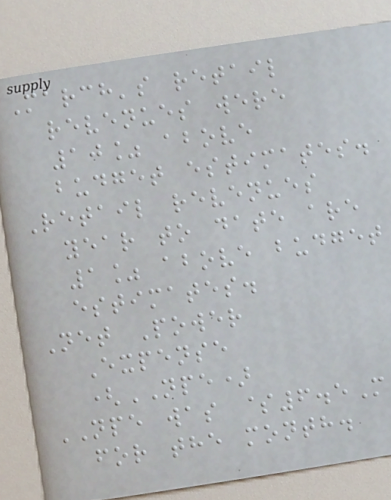March's retail
revenues were
10% above
budget estimates.
Retail revenues
year to date are
1% above budget
estimates.
Net Power
Expense
(NPE)
NPE was $6.5M
for the month.
